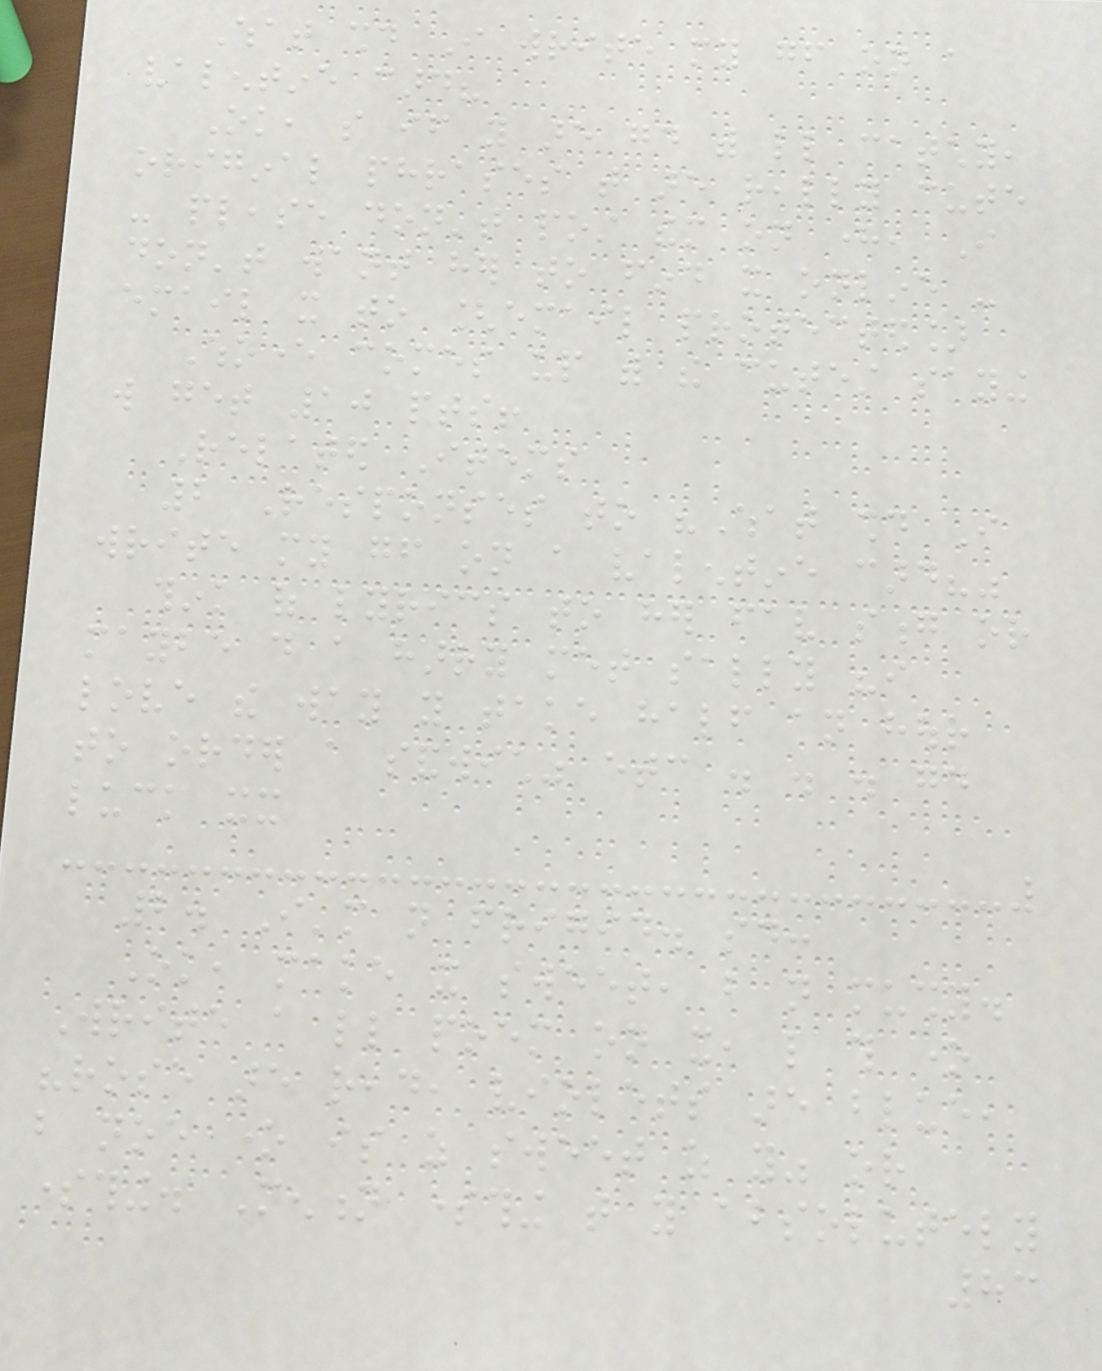What should I write my gf on a
valentine card?
Ok, so if you are good with little catchy,
original phrases that are really cute
- please don't post them on here, I
don't want her to find it online -
email it to [email protected]
Whoever comes up with the cutest saying
will get 10 pts!
Related Items
2 Responses to "What should I
write my gf on a valentine card?"
think of lyrics to her fav song or
maybe do a harry met sally "i
love the way you take half an hour
to order a sandwich" etc . . . good
luck xx
2. I'm not frigid. said:
Ok, make it sweet, but not mushy.
Write a little poem on it, like this one
"rose are read, violets are blue,
but noe one is as sweet as you" or
something. Mention something that you absolutely
83
